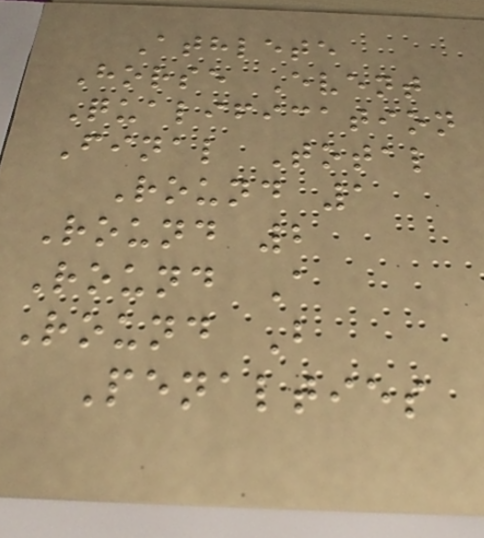Athlete
Horse Event
Qualification
Final Total
Round 1
Round 2
Round A
Round B
Penalties
